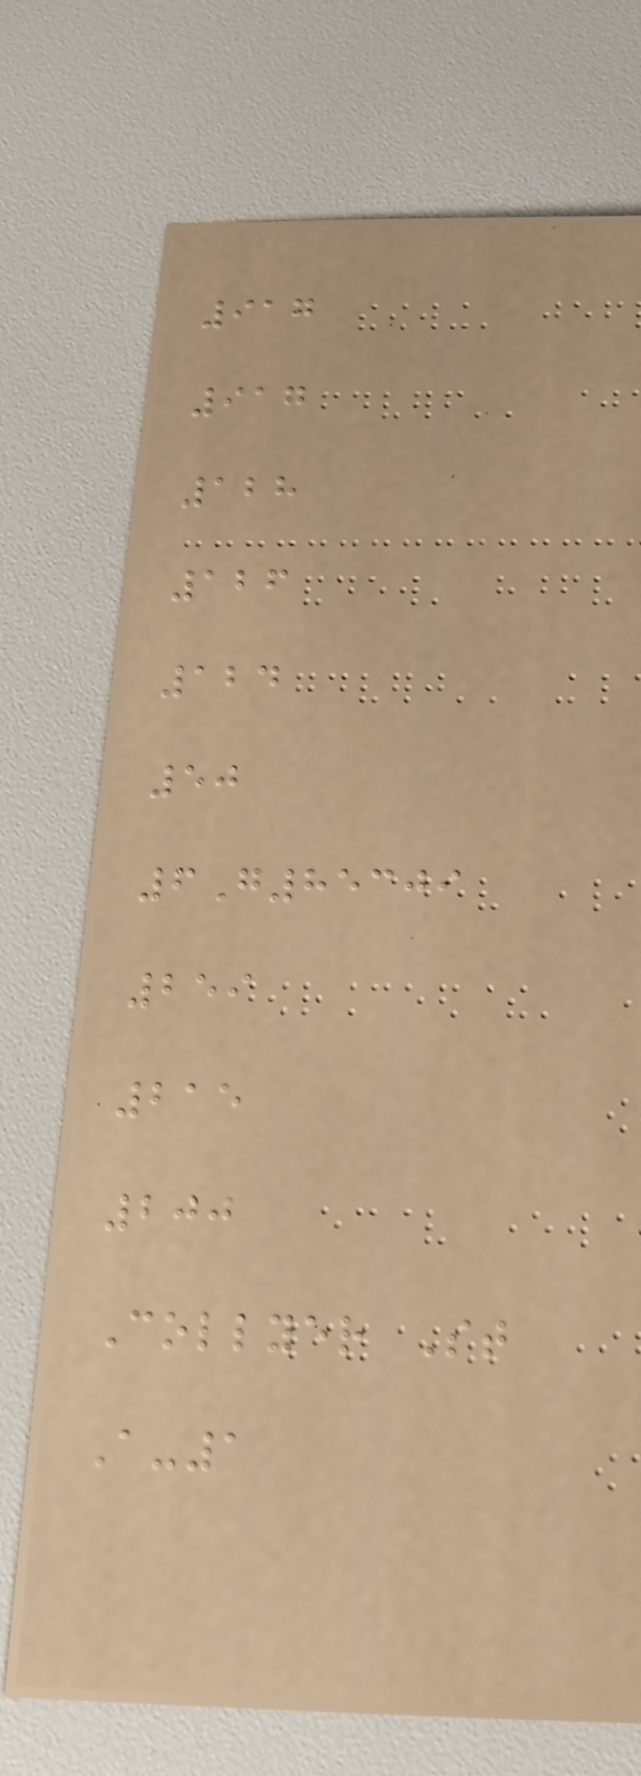917
917
128
126
124
50
6G85309
259
215
200
Collyer St
A-1
